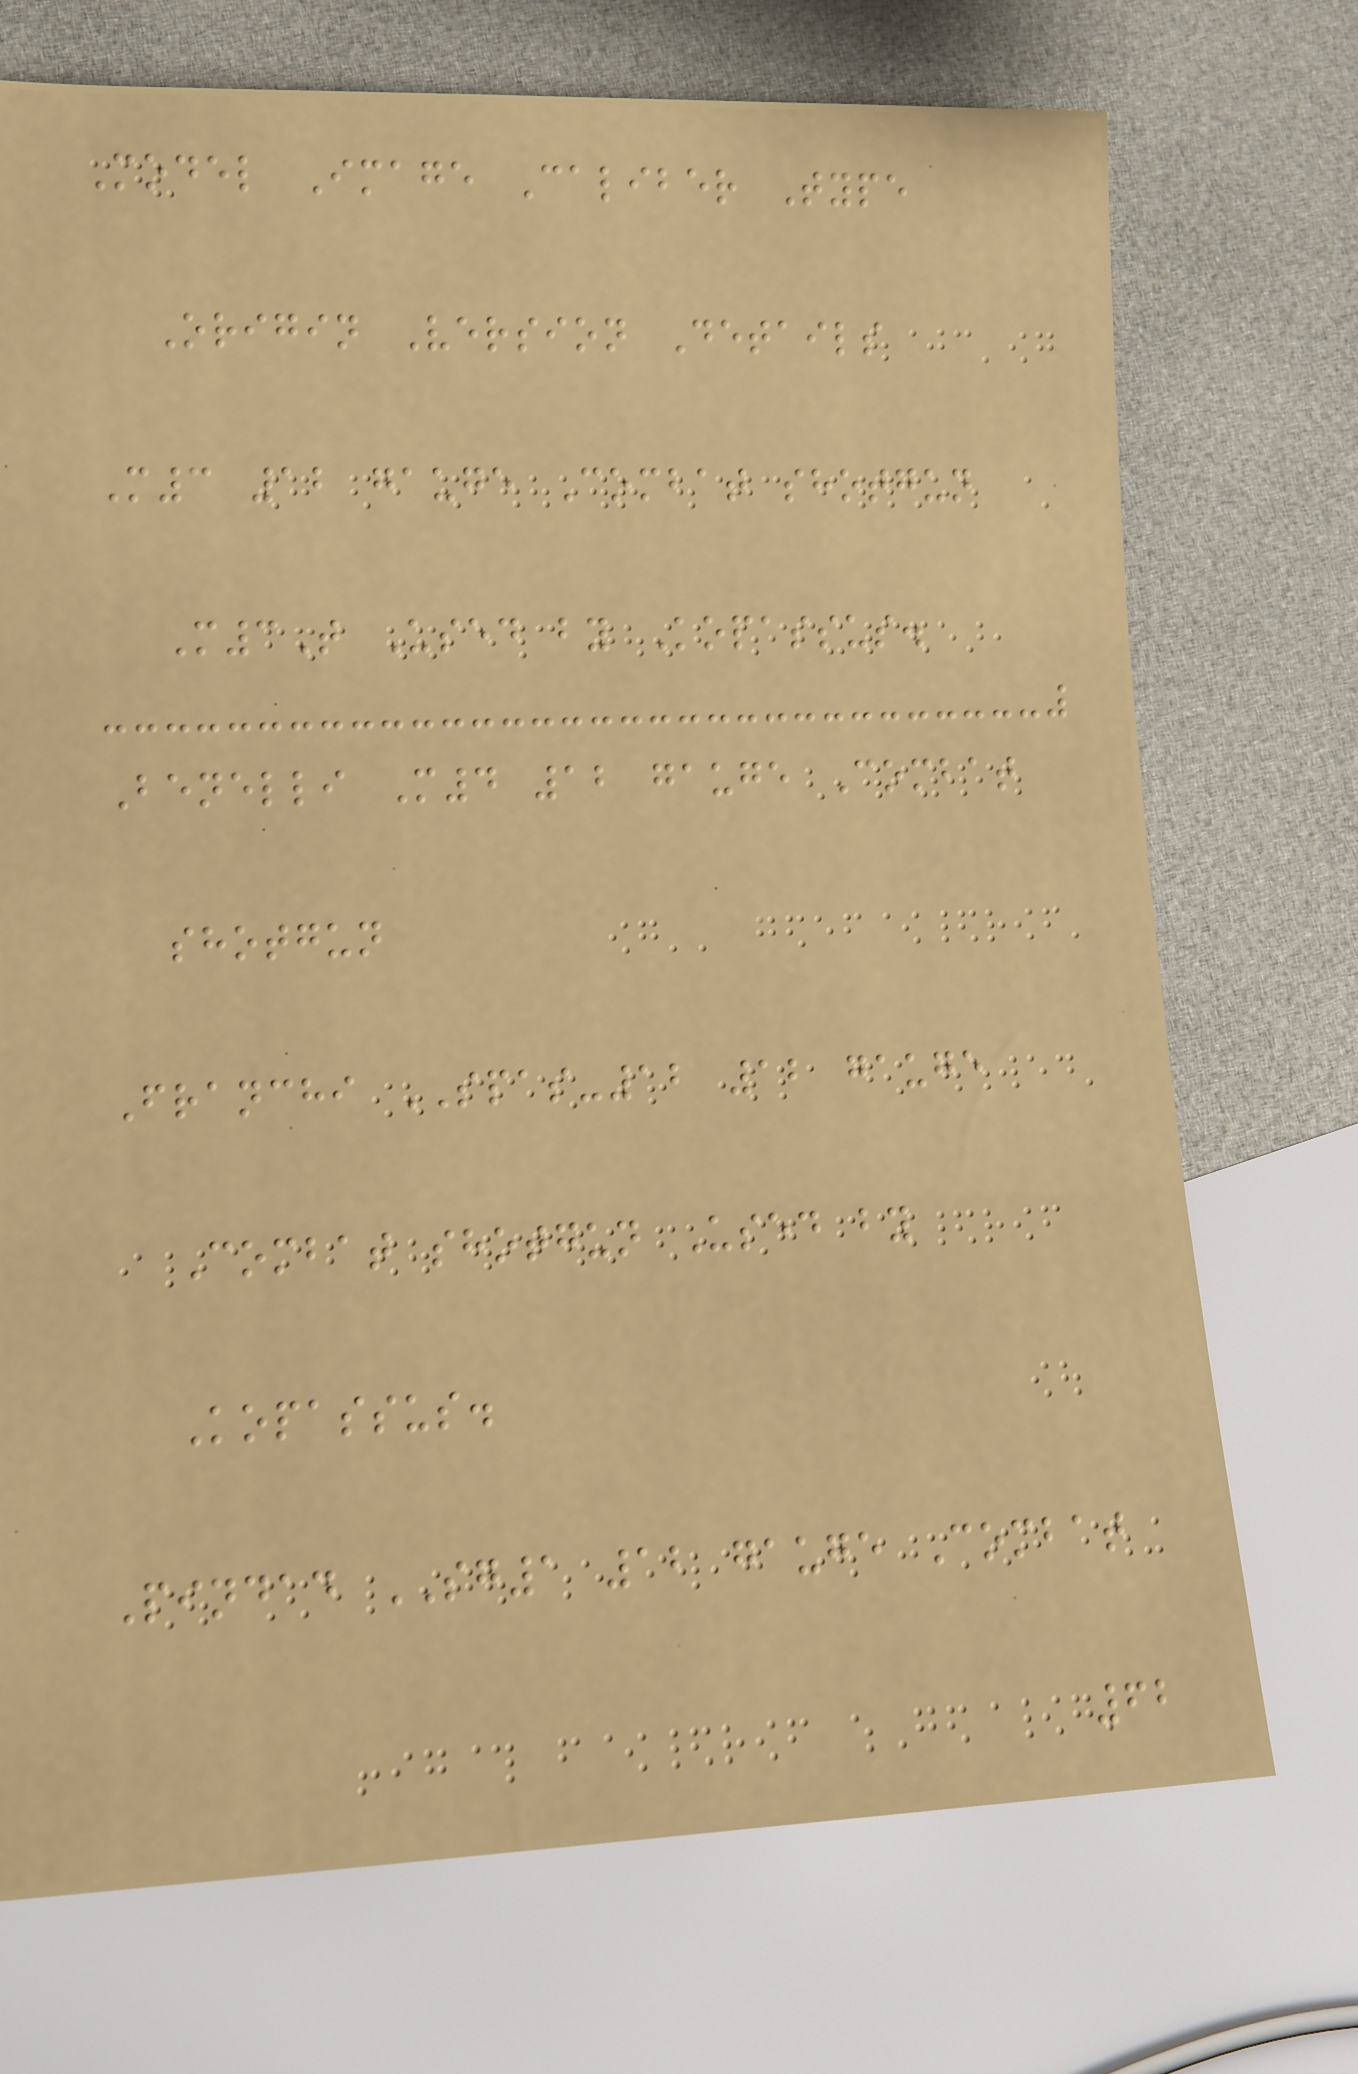Model Image Caliber Type
Origin Version Details
M3 12 gauge Combat shotgun
M3T Used by Kopassus.
Benelli M4 12 gauge Combat
shotgun
Franchi SPAS-12 12 gauge
Combat shotgun Used by
Kopassus.
Pindad SG1 12 gauge Combat
62
